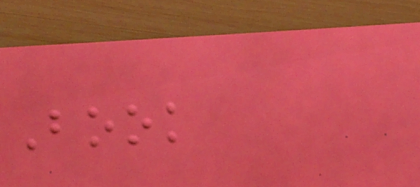Book
